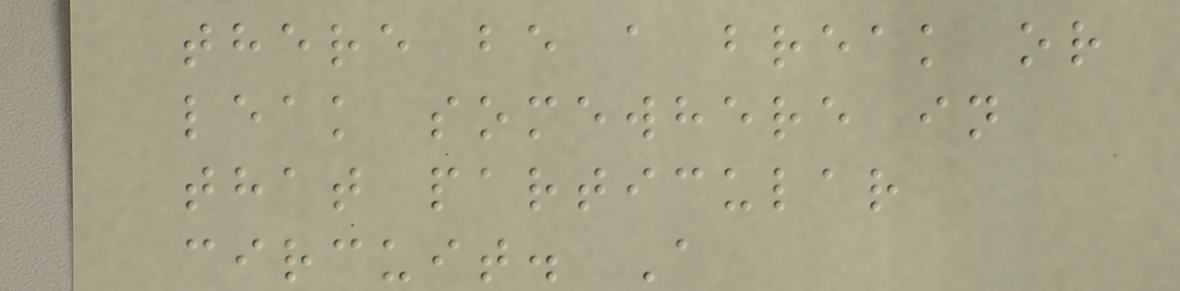there be a break or
leak somewhere in
that particular
circuit. A
